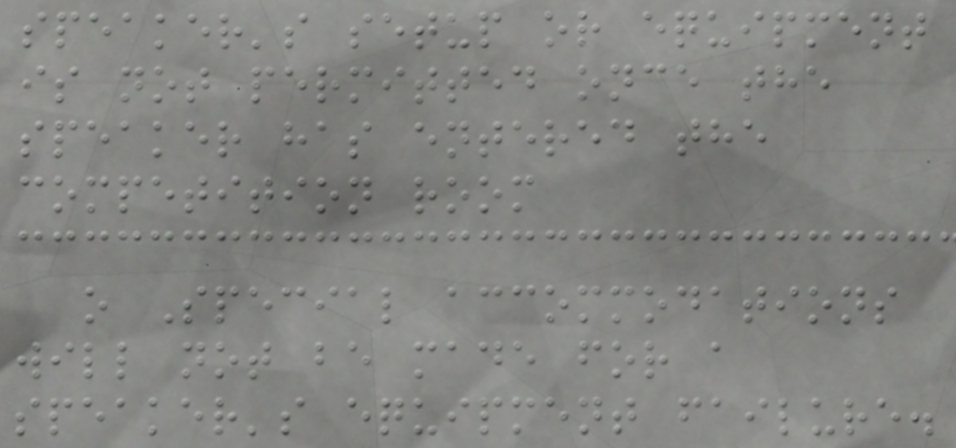speaker's setup or equipment
is not permitted once the
speaker has entered the
competition room
o Special accommodations
will not be made for a
speaker's equipment failure.
